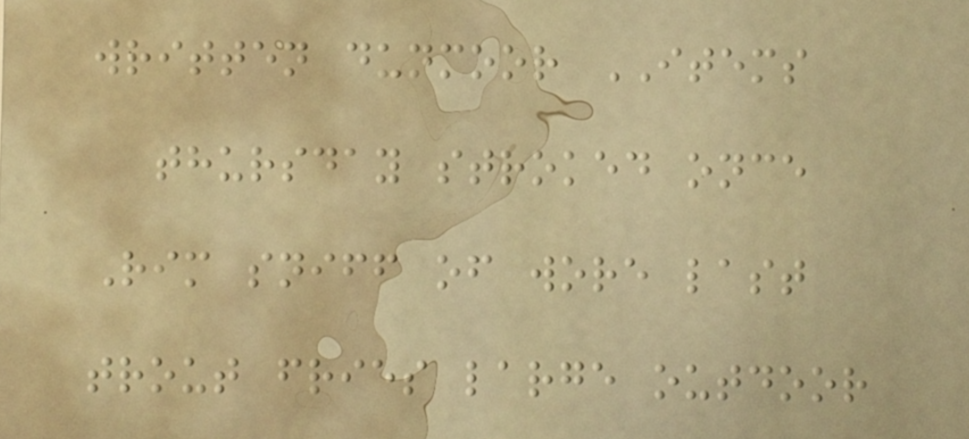written dunmoor ITEMS
thursday stroked once
Rim sniff of wore last
trout fries large outdoor
